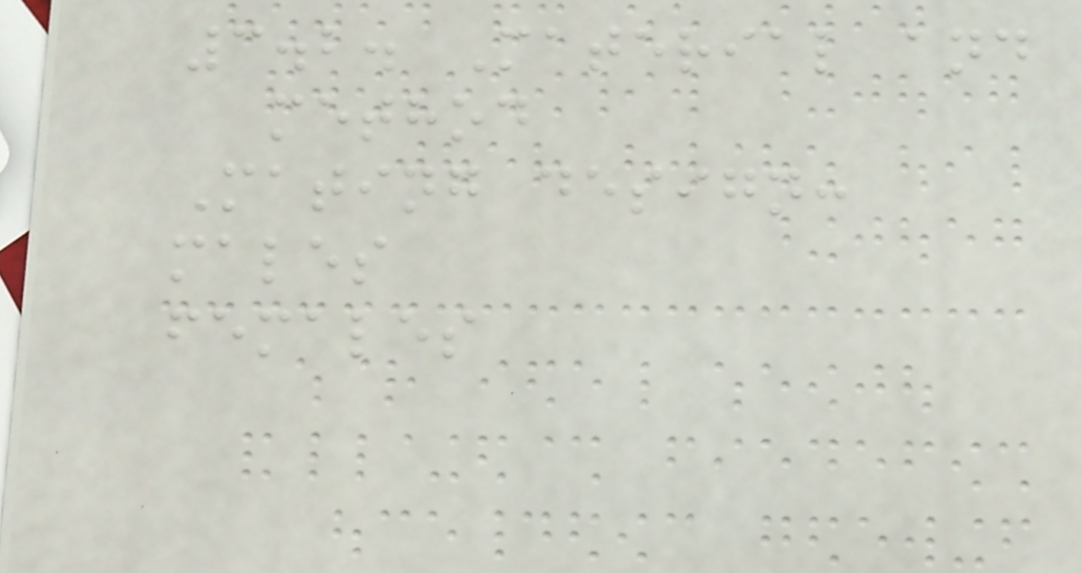3.2. Material and
method
Mating design:
males
females
